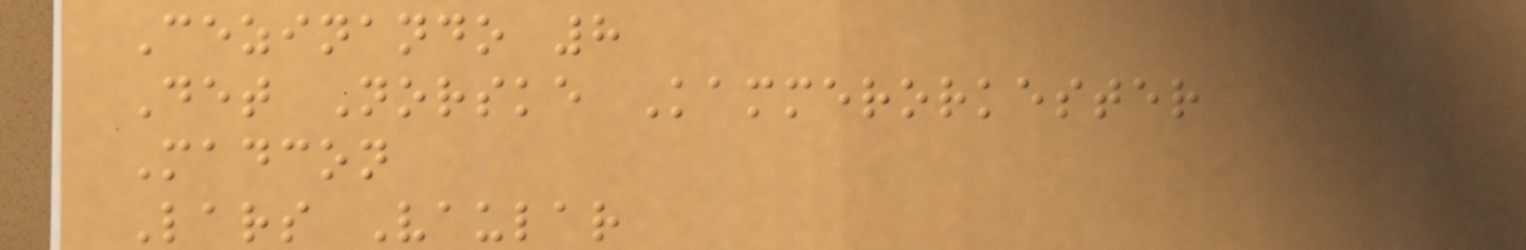Cezinando 8
Det Norske Kammerorkester
Madcon
Lars Vaular
